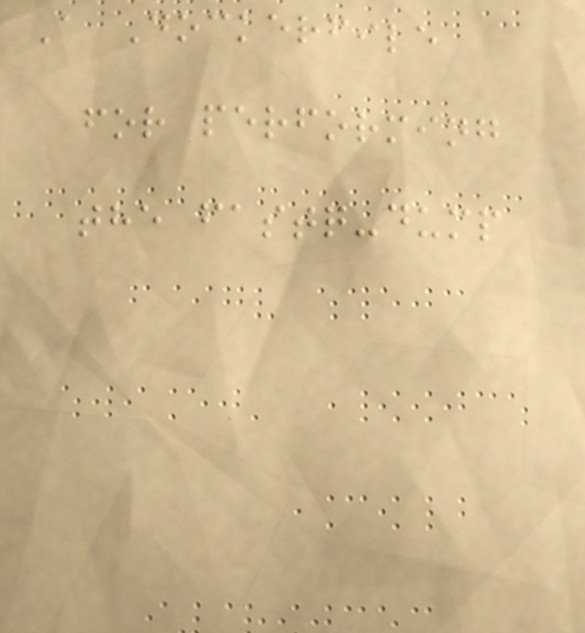A Dockerfile
for performing
the fastq-dump
